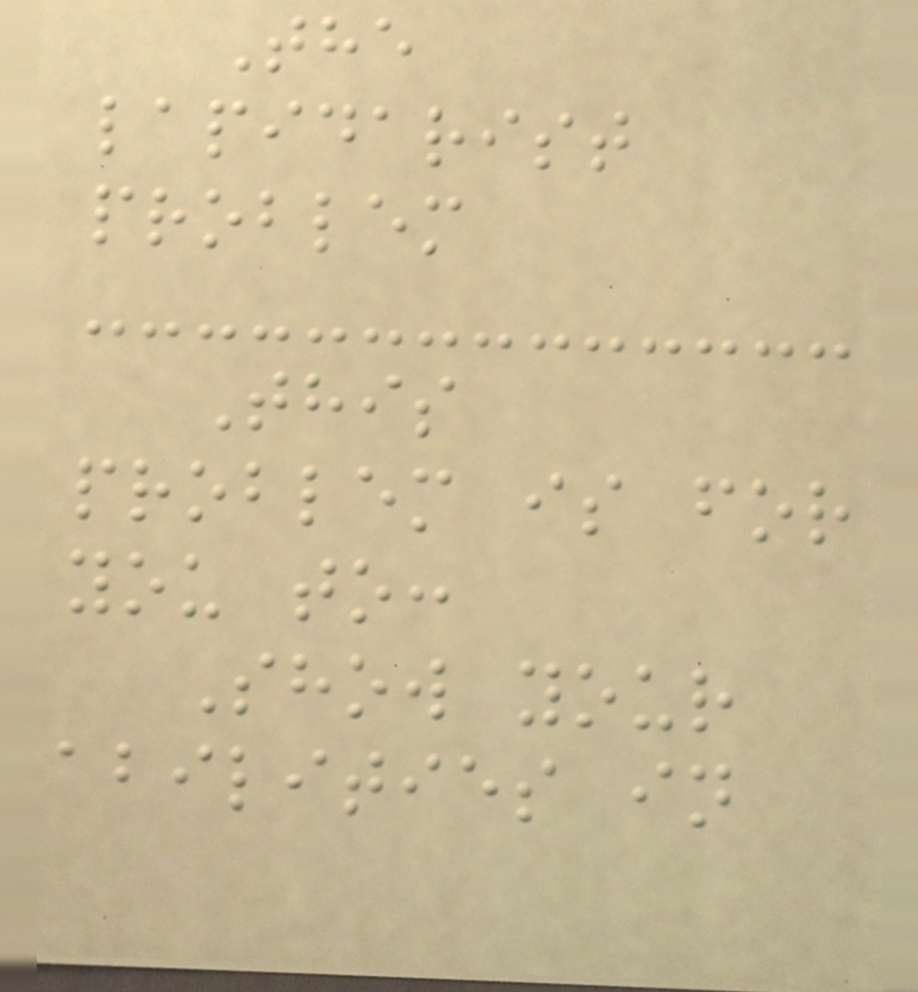The
lapidarist
problem
This
problem is for
you to:
Show your
abilities in
